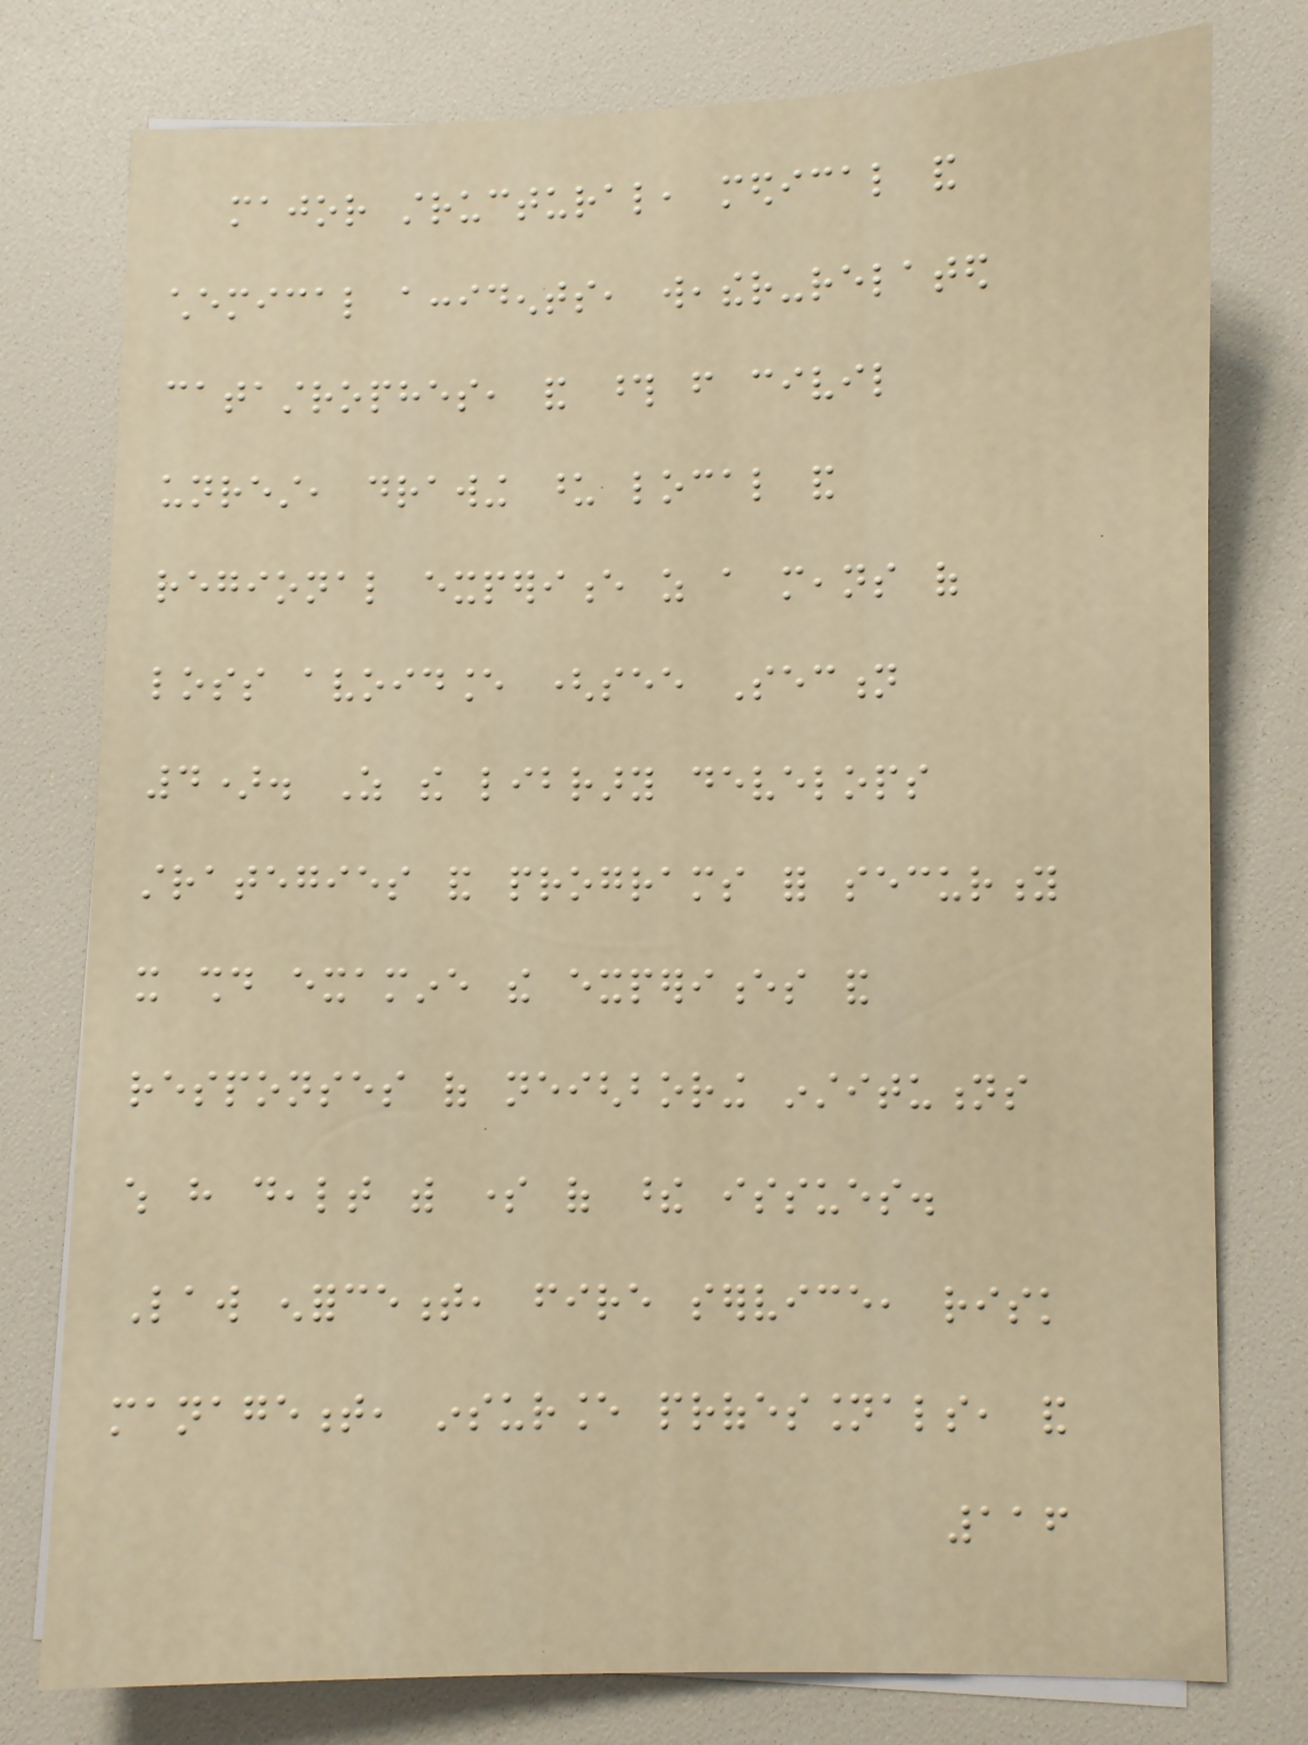major structural, medical and
chemical accidents, weather-related
catastrophes, and those from civil
unrest, drawing upon local and
regional experience as a means of
loss avoidance (see Section
4). As the library develops
strategies and programs for security
it should examine the experiences and
responses of neighboring institutions
which have dealt with some of these issues.
Law enforcement, fire service, risk
management, insurance professionals, and
116
